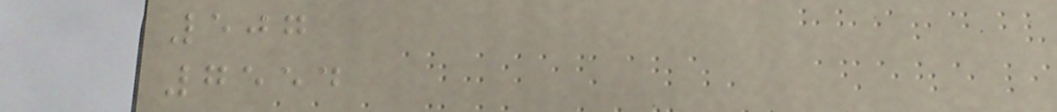507
7554
